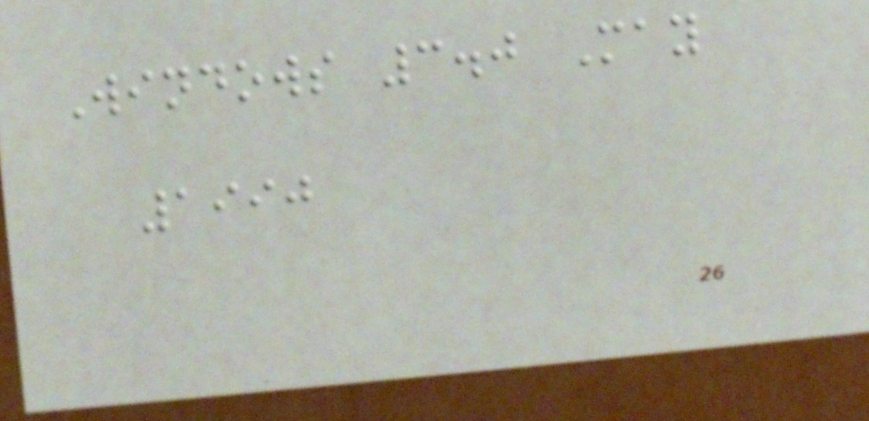Windows 3.0 May
1990
